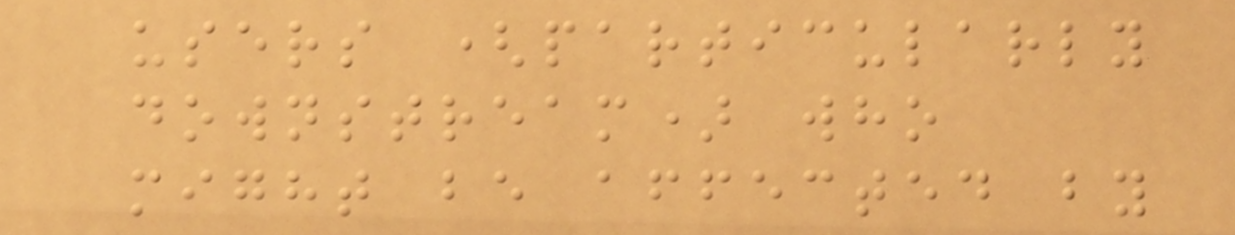users (particularly
downstream) who
might be affected by
